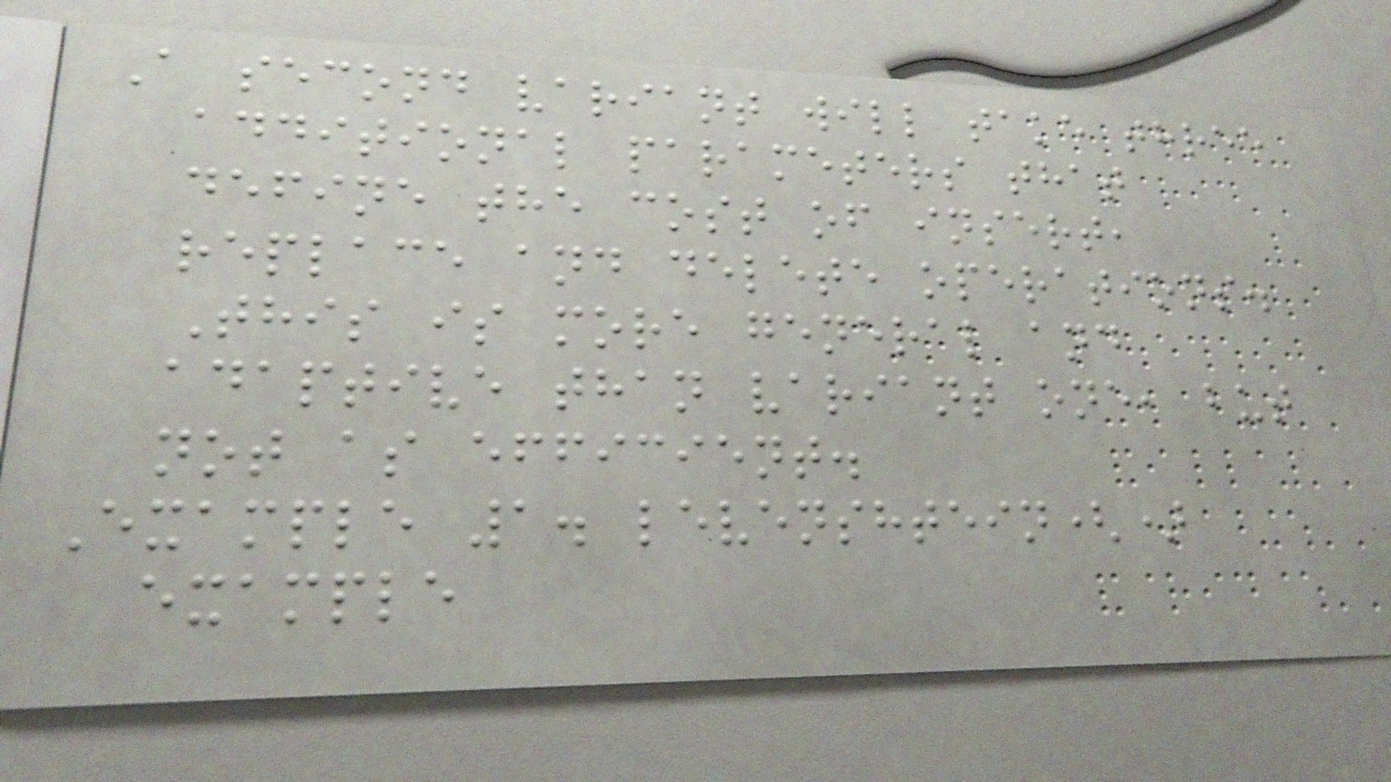A second variant will take three
additional parameters that
define the cost of insert,
replace and delete operations.
This is more general and
adaptive than variant one, but
not as efficient.
Example 1. levenshtein()
example
